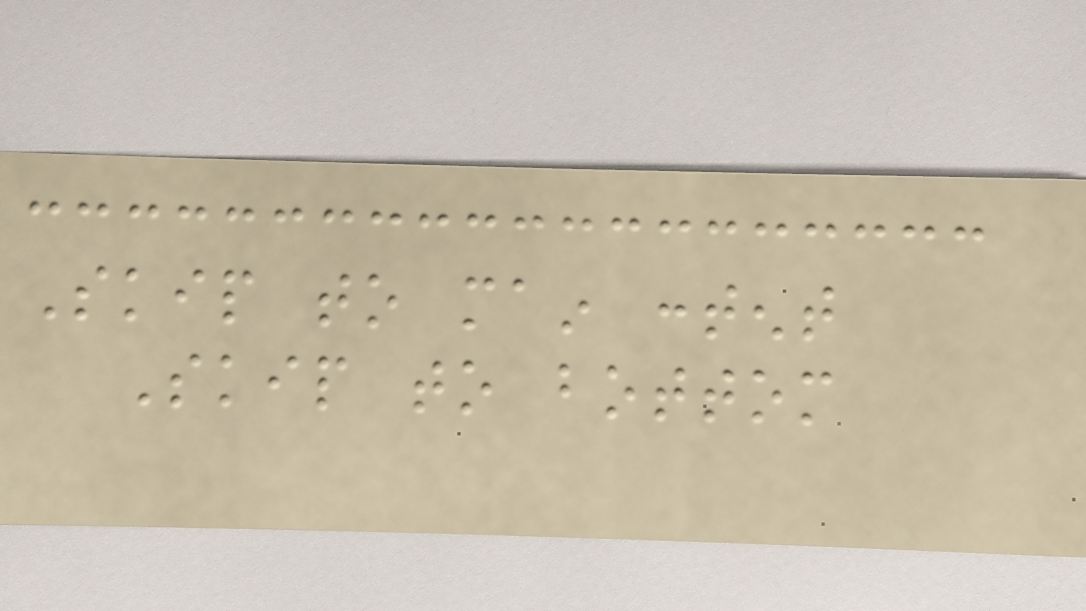Skip to main content
Skip to bottom
